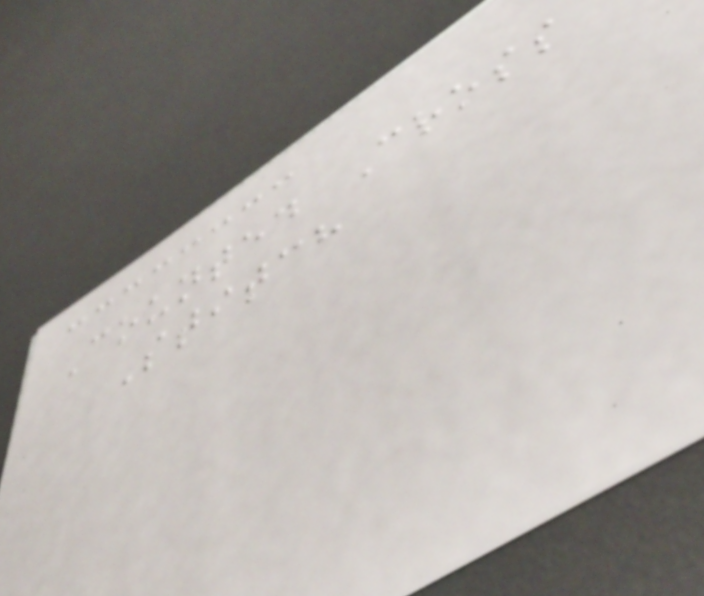Counted Cross
Stitch
